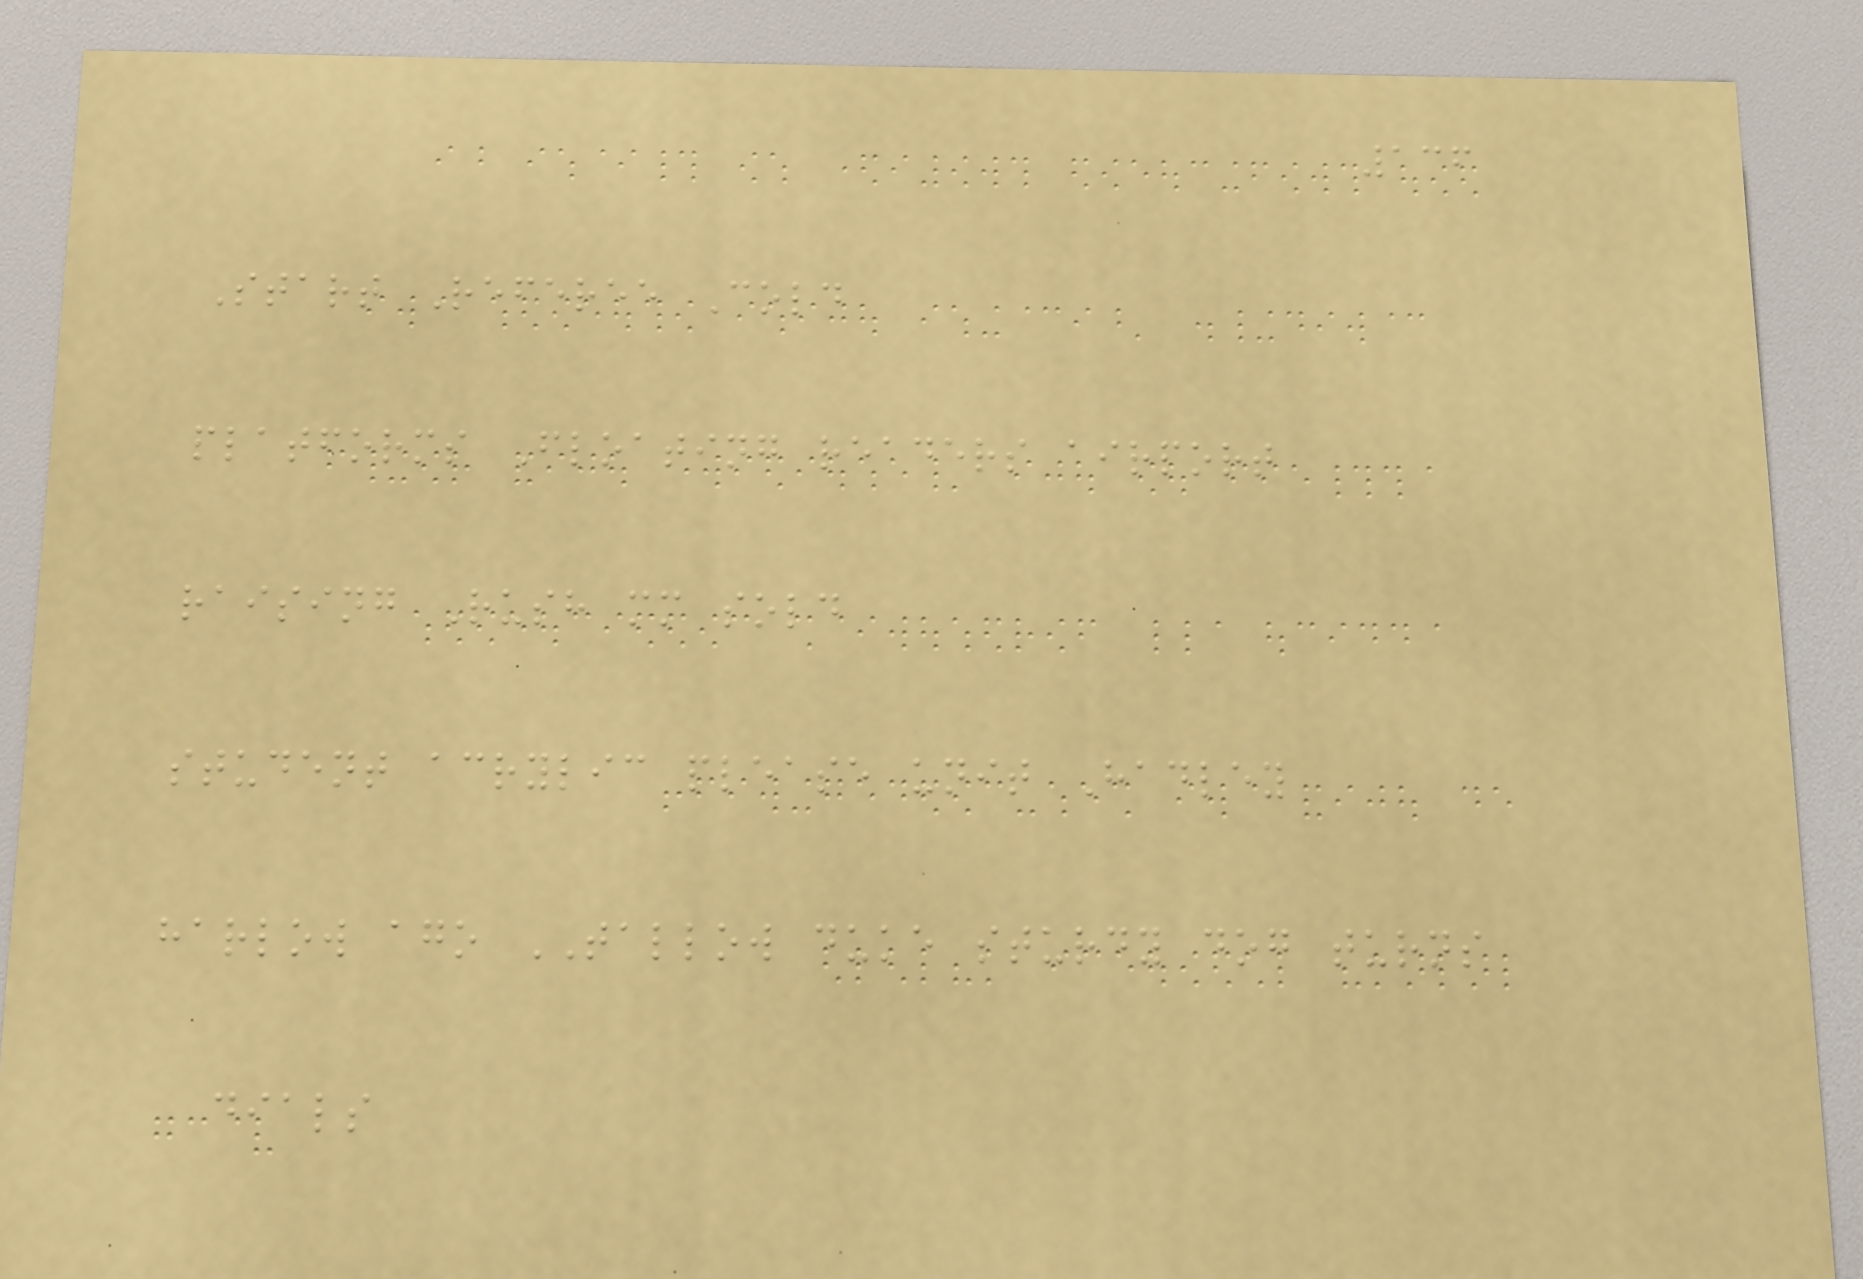136
Start Referee Cold
platforms Floating readers airport
raising Rush mm sold
student acrylic please unit Hadley
harlow ago TALLOW duke sturdy dog turns
dials
